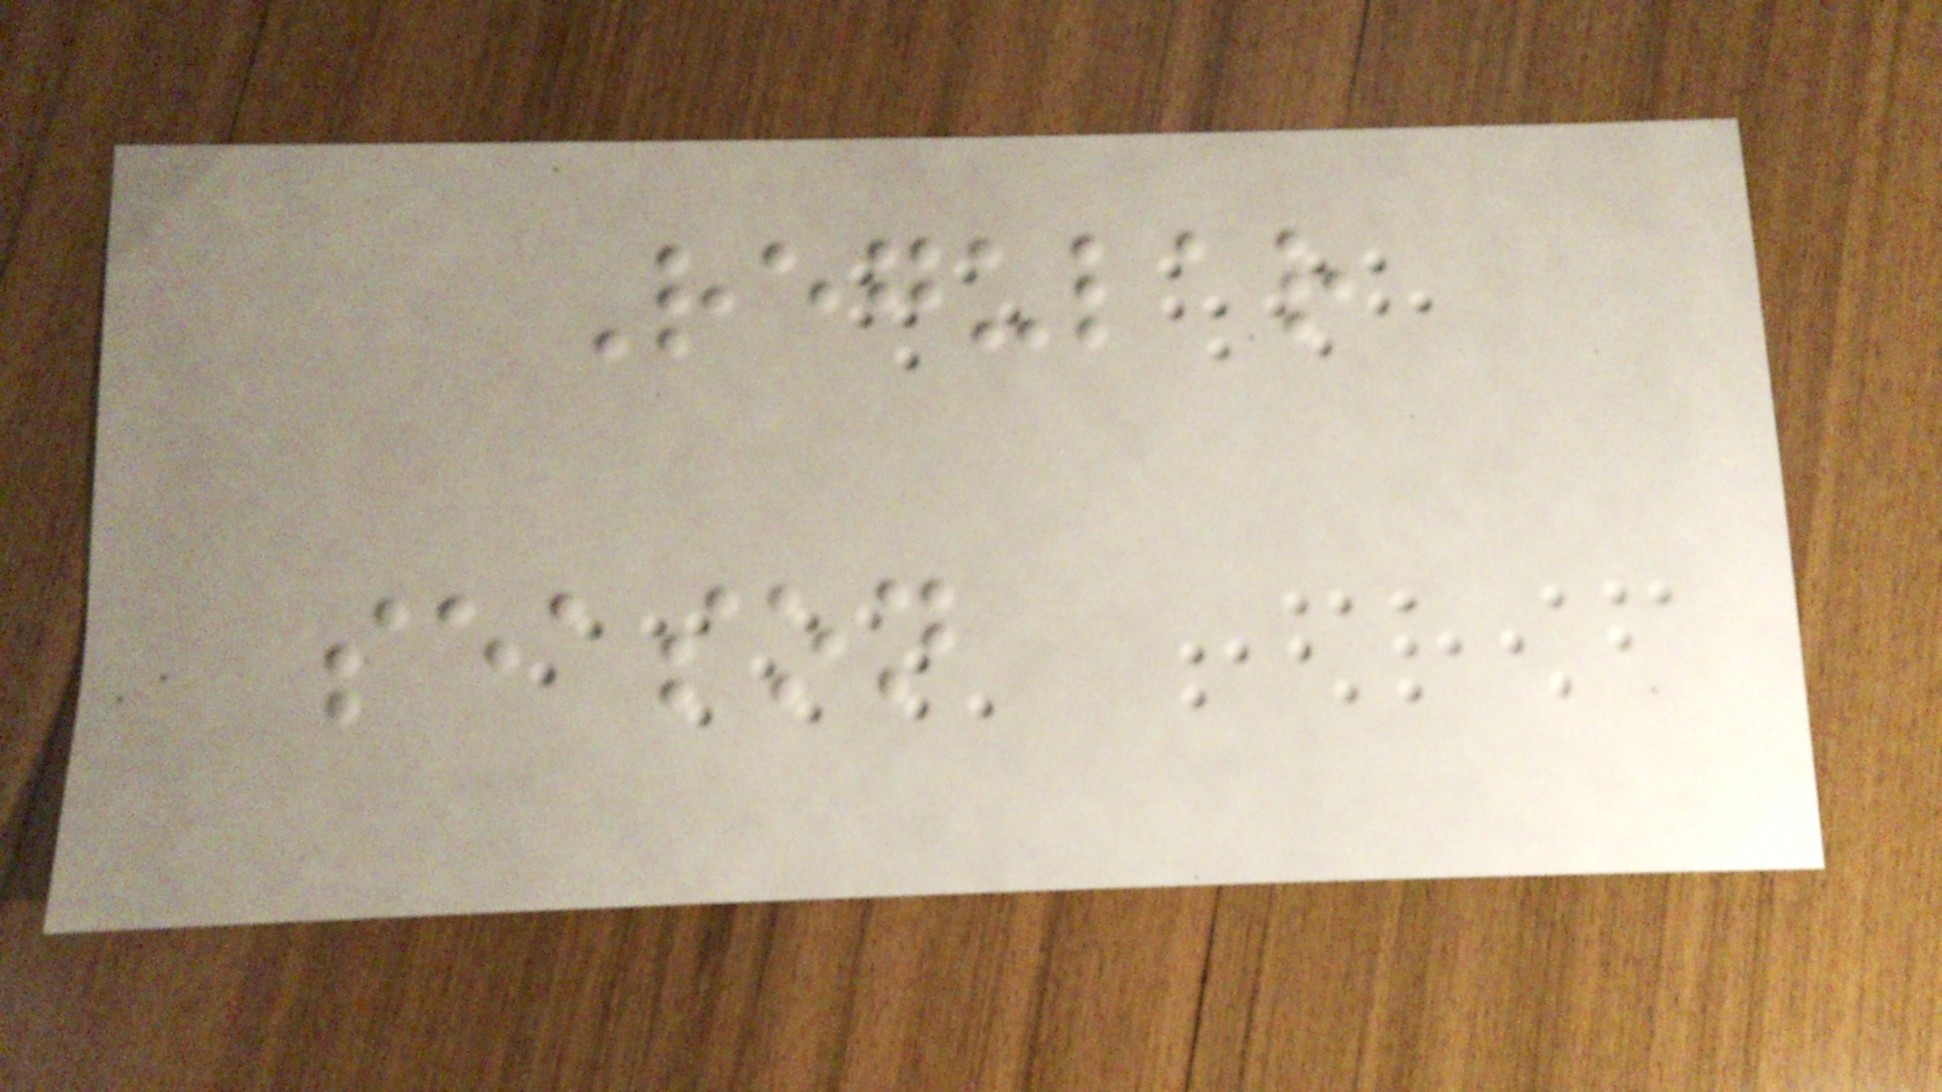Regular
season
